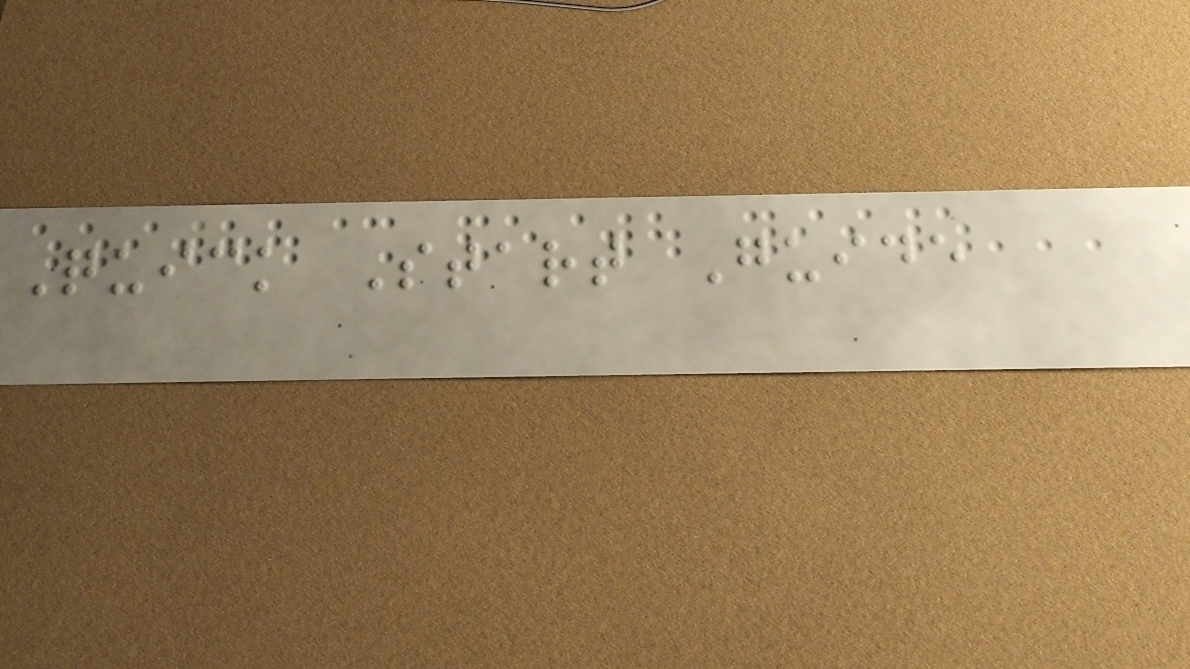Quick Start Guide
